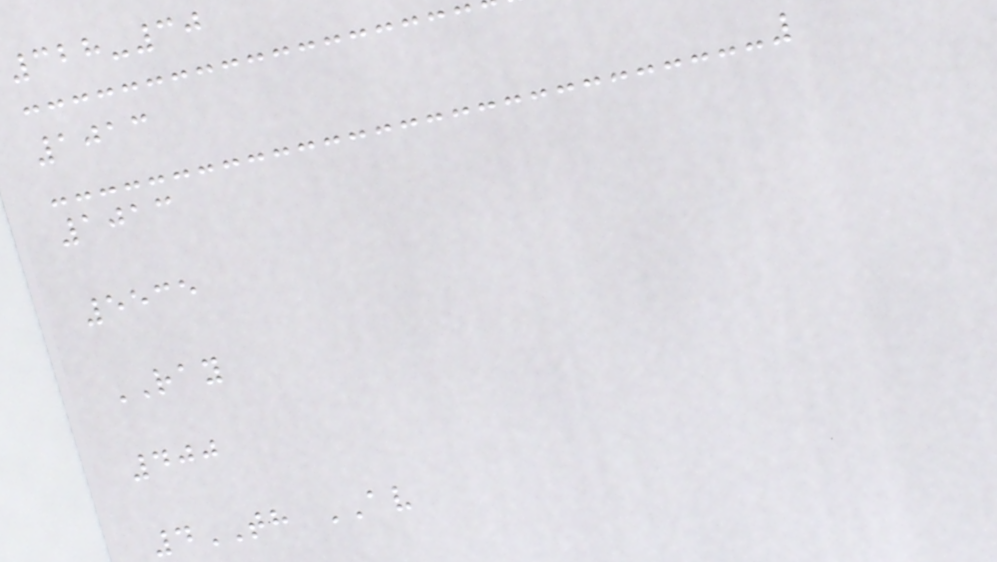328-30
1013
1013
5535
RAY
400
4TH AV
